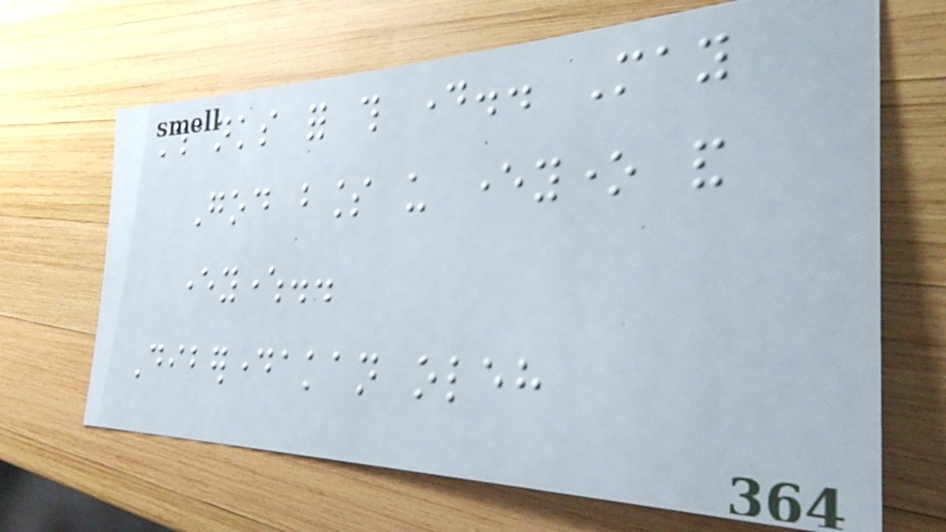Thanks for this day.. May
God bless us everyone and
everywhere..
Diberdayakan oleh
